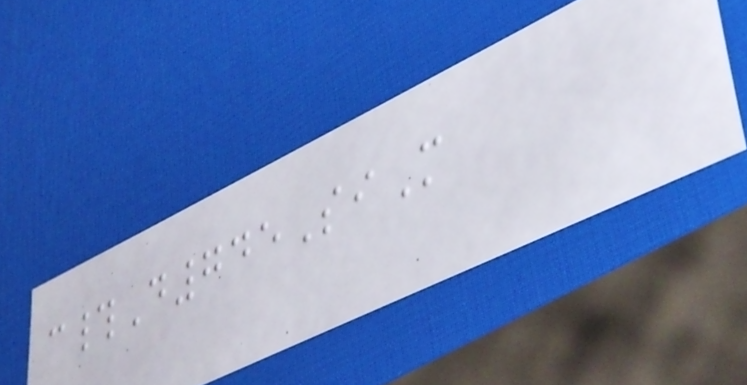c#D745SiM
